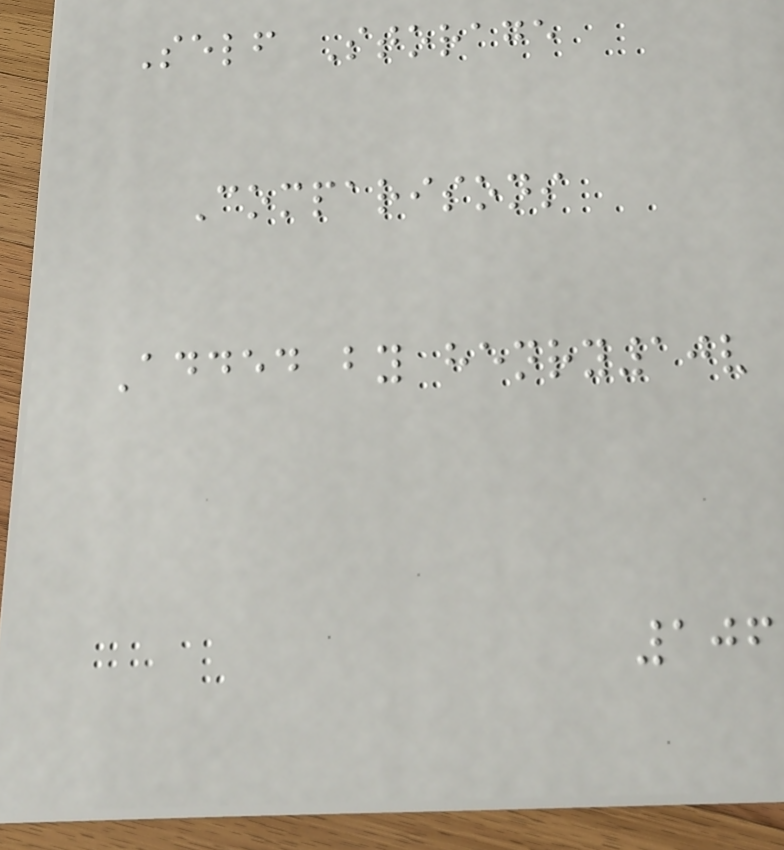Self Storage
Comparisons
Added by henry10v
106
